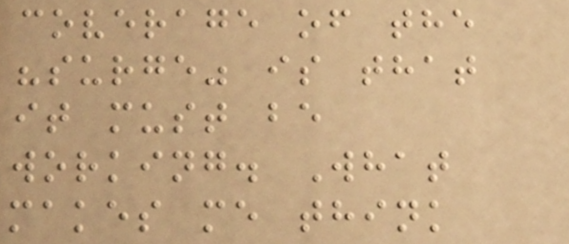coverage of the
"surge" is that
it must be
working. What
makes me think
